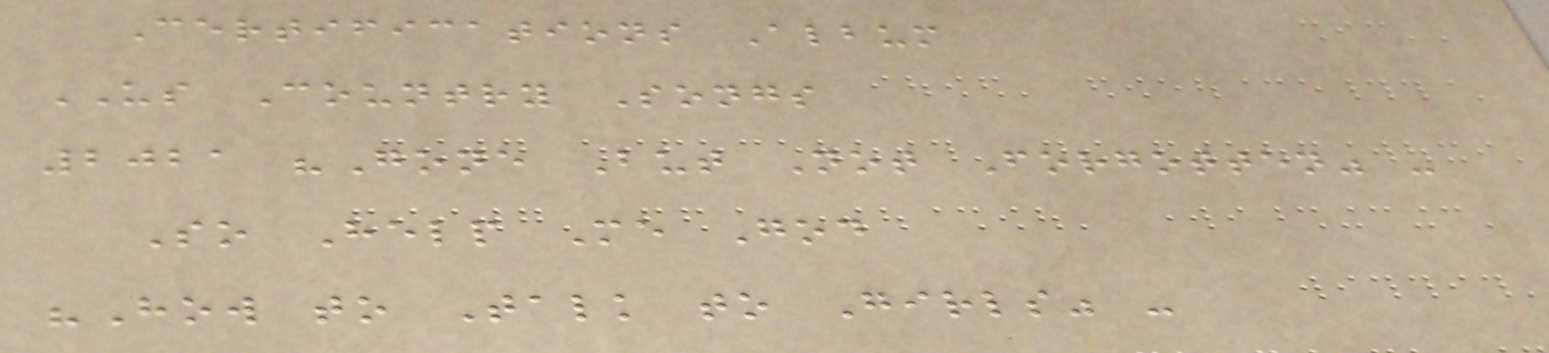Certifications Album
US Country Songs
2021 "Gone But Not Forgotten" -
So Help Me God
"How to Talk to Girls" -
